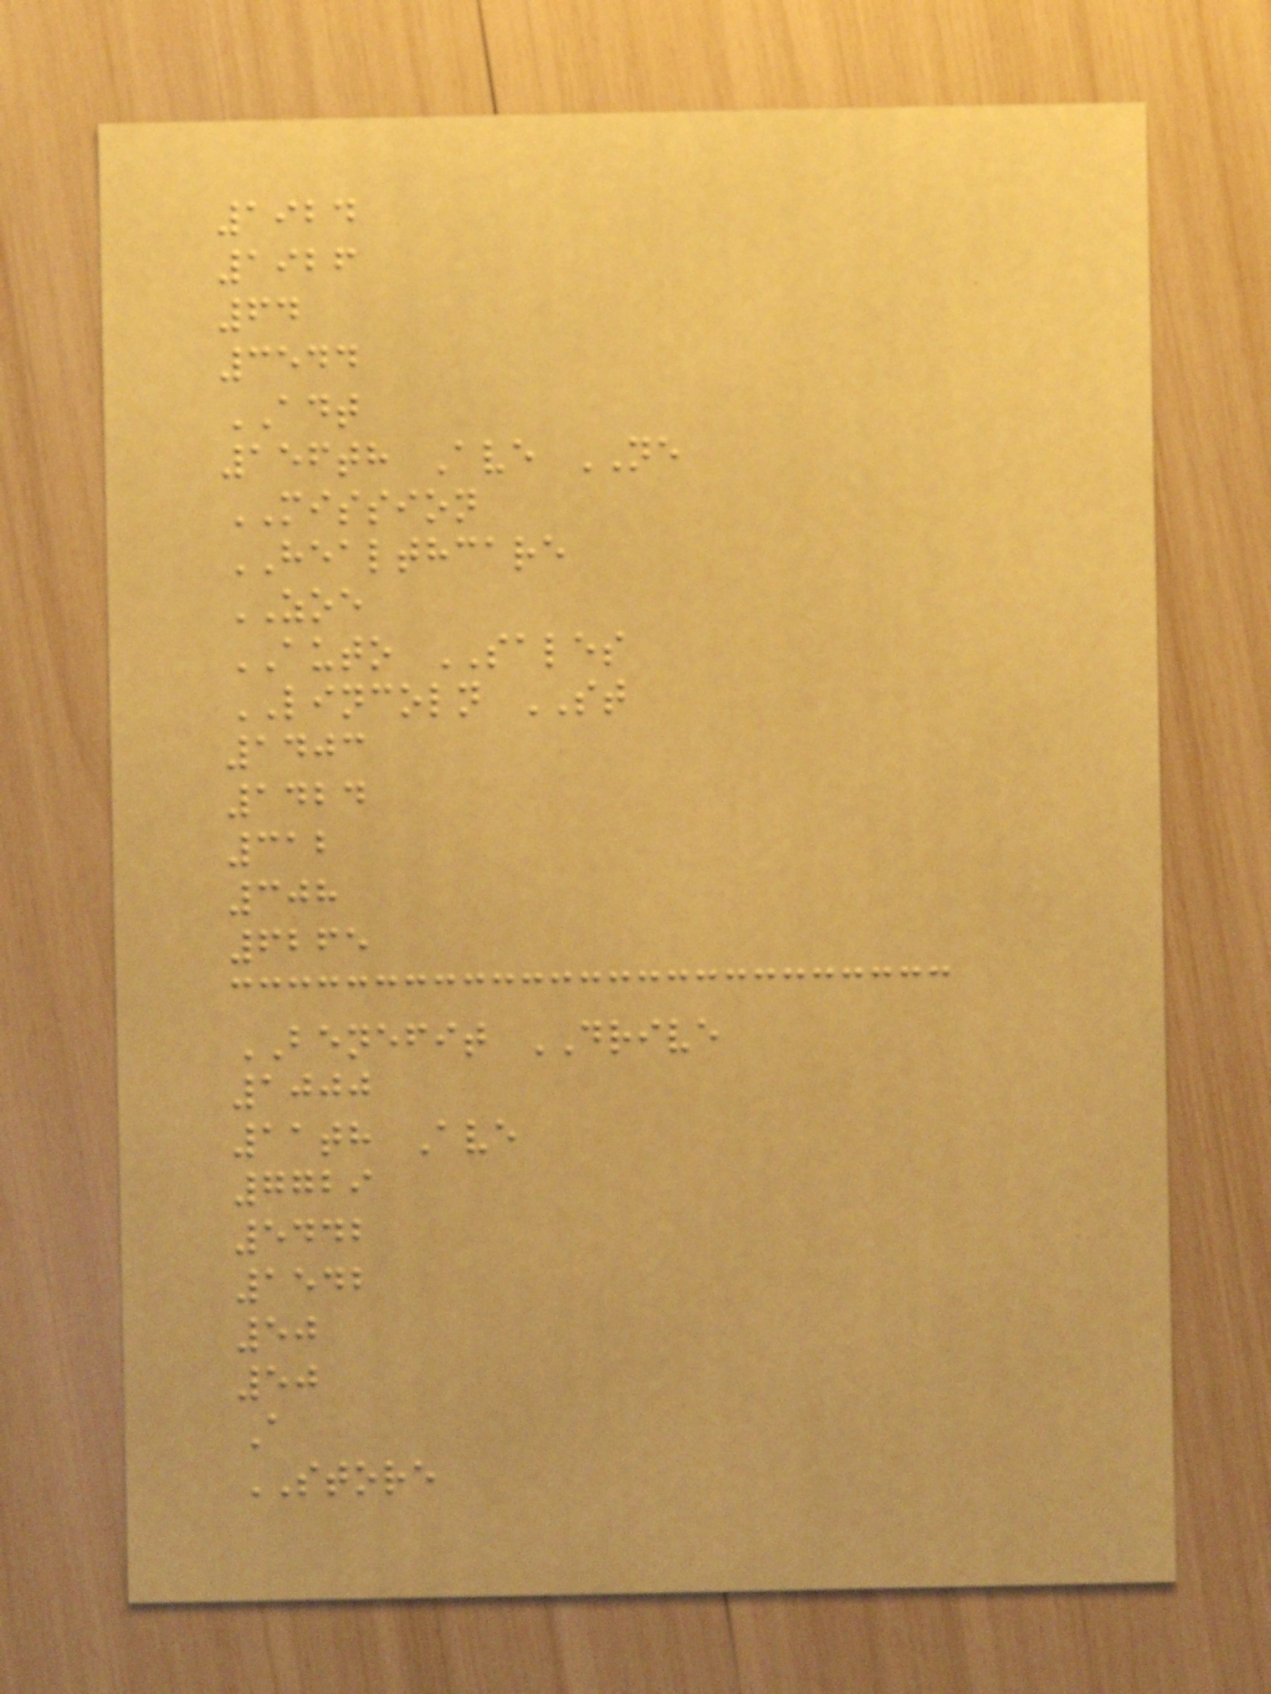1924
1926
64
3544
ADT
156th Ave NE
MISSION
HEALTHCARE
ZOE
AUTO SALES
LINCOLN ST
1403
1424
312
308
6265
BENEFIT DRIVE
1000
11th Ave
7729
5442
1542
50
50
A
STORE
